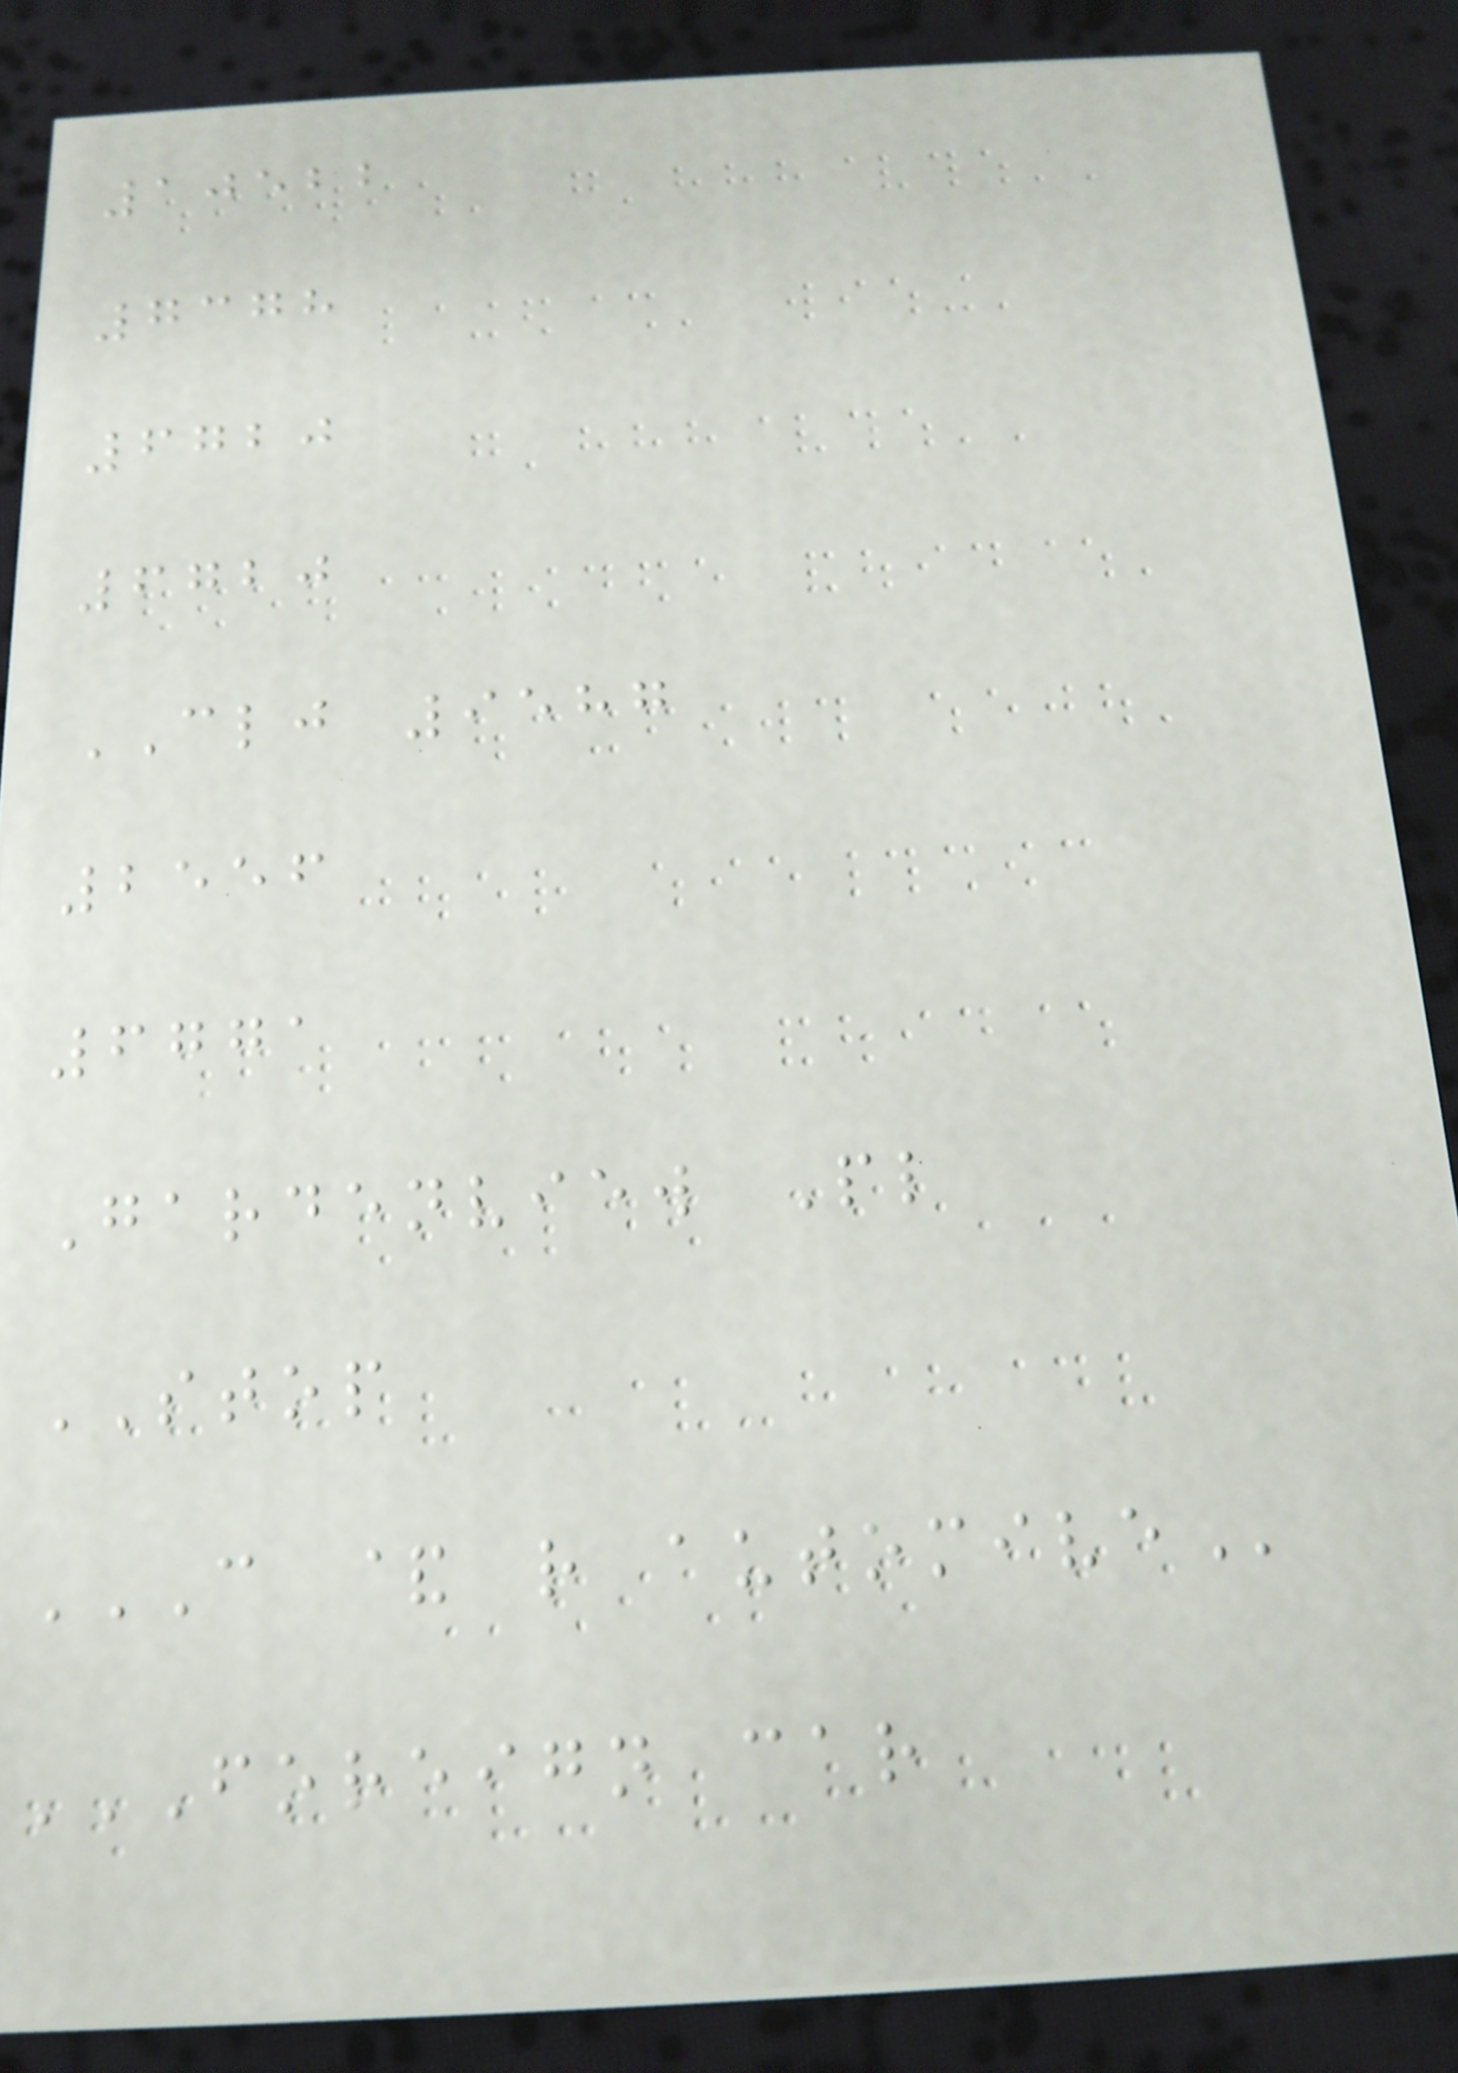10522
7378
6720
6720
CLJ 9587
2556
6771
Gardenview Pl
STOP
C & R AUTOMIVE
FOREIGN CAR
